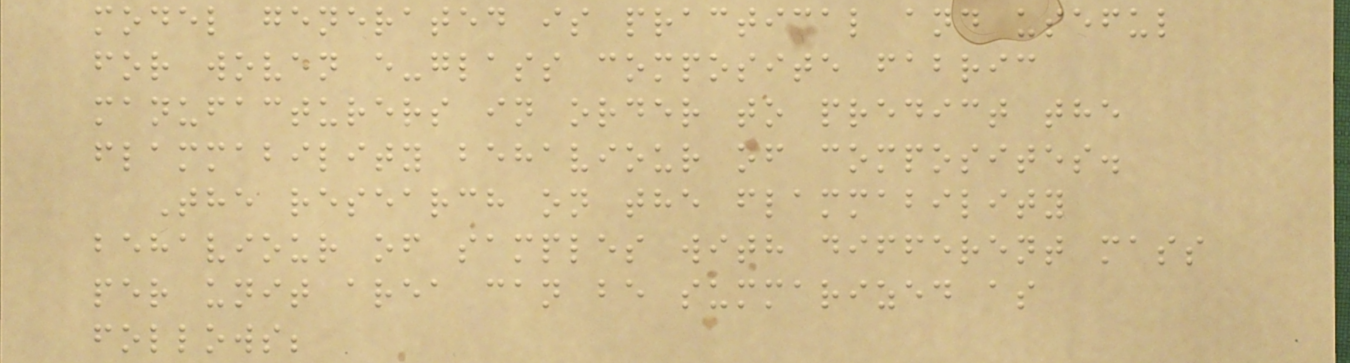model generated is practical and useful
for woven e-glass composite fabric
manufacturers in order to predict the
flammability behaviour of composites.
The research on the flammability
behaviour of samples with different mass
per unit area can be summarized as
follows;
